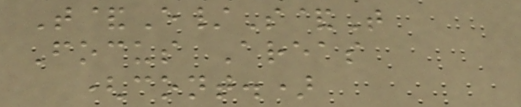T&E/S&T
Focus Areas
(cont.)
